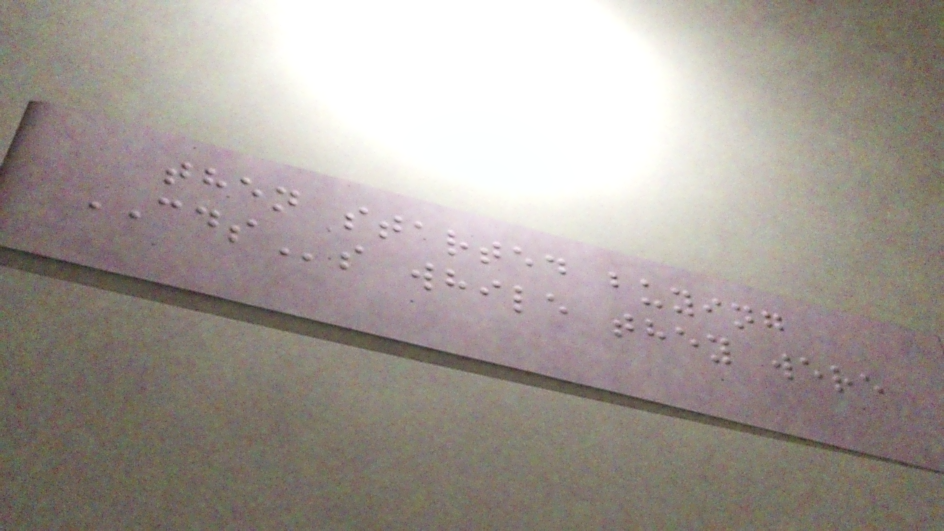then started buying
CDSs while they were
